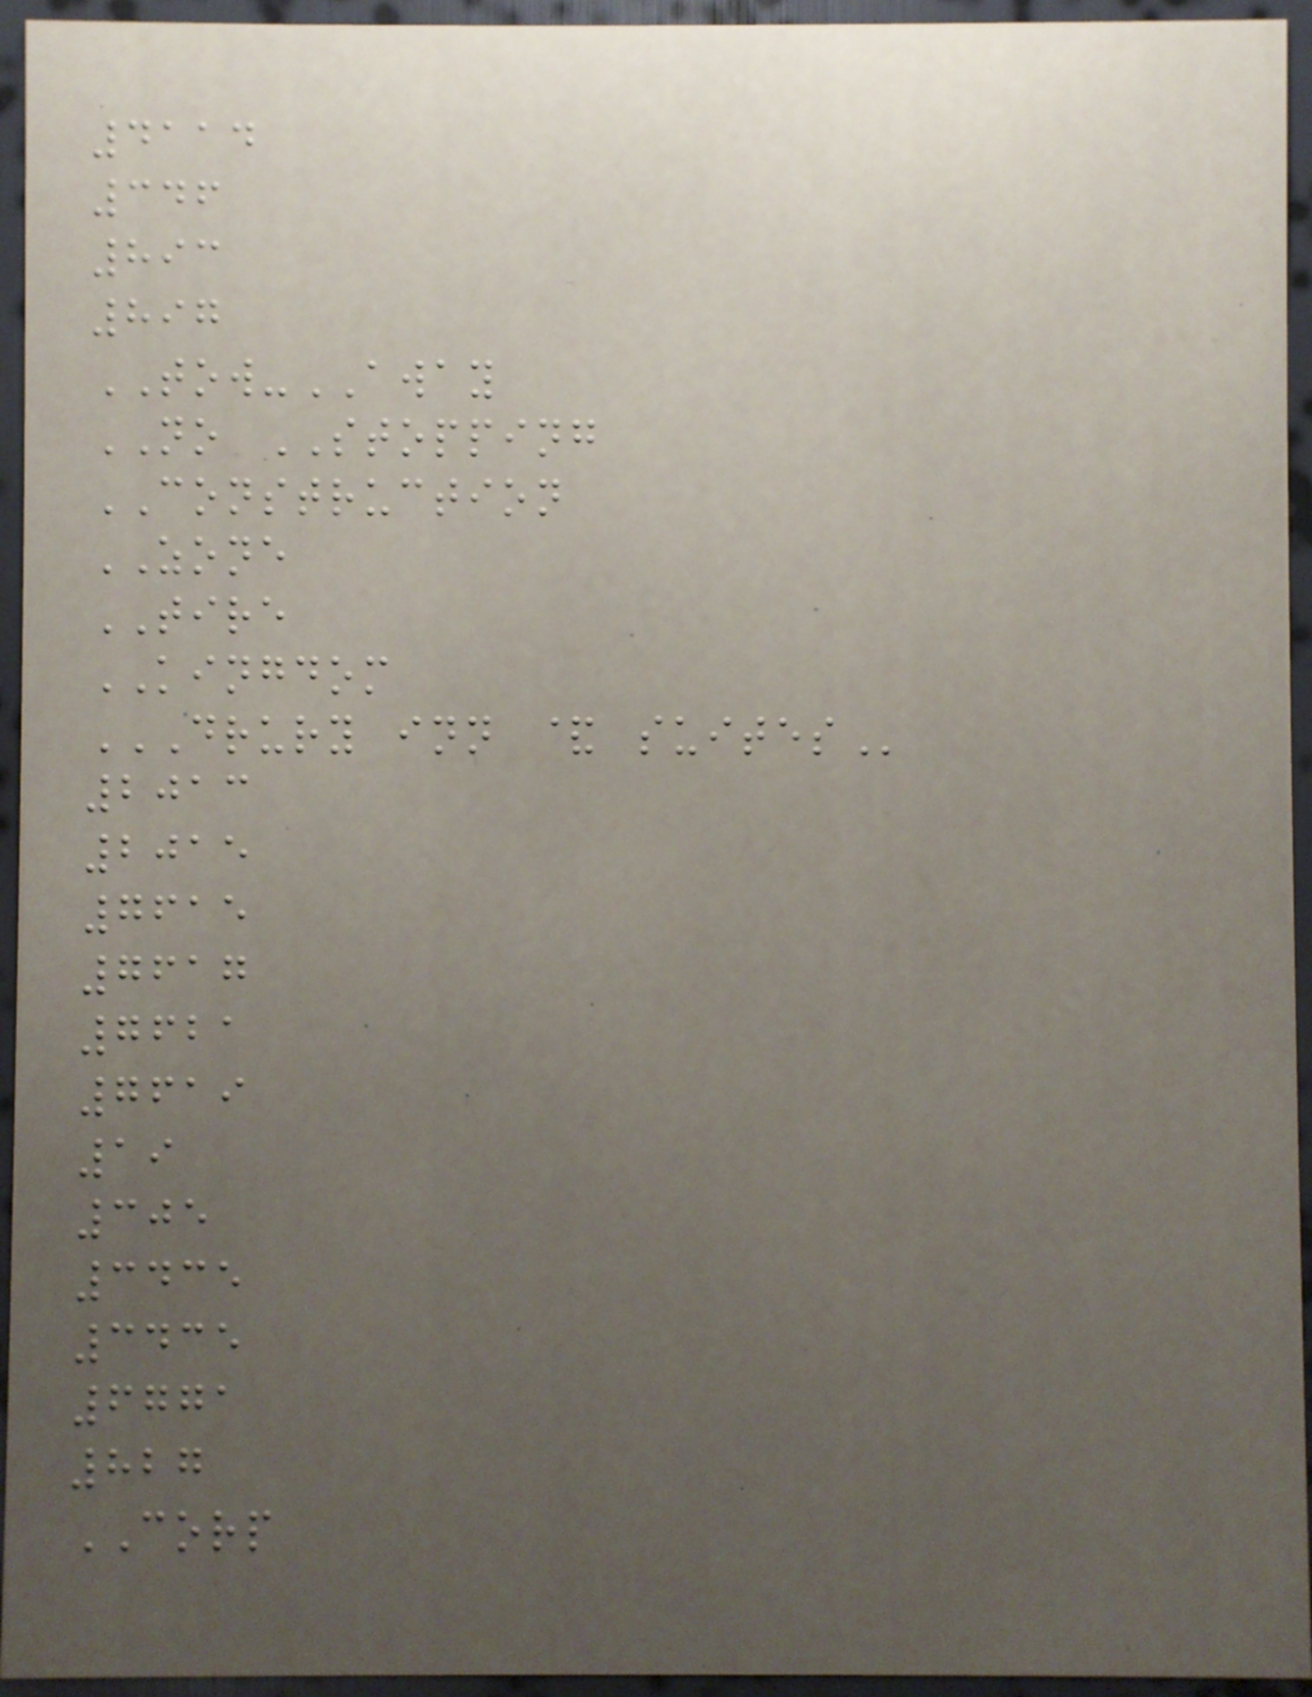4114
346
893
897
TOW-AWAY
NO STOPPING
CONSTRUCTION
ZONE
TIRE
KINGDOM
DRURY INN & SUITES
2013
2015
7615
7617
7621
7619
19
305
3435
3435
6771
827
CORP
